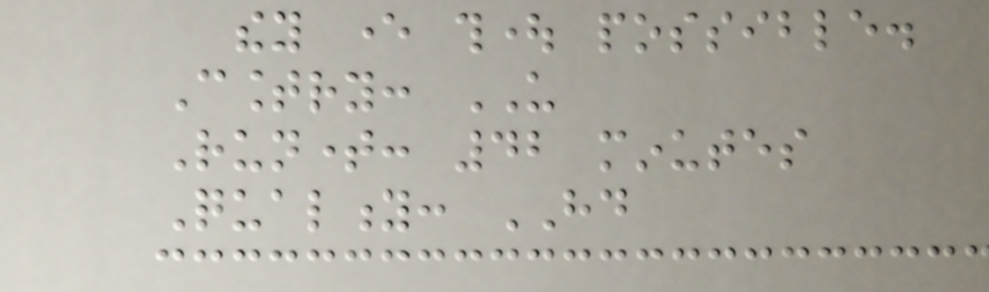they ever thought possible.
Country: US
Runtime: 42 minutes
Quality: HD
